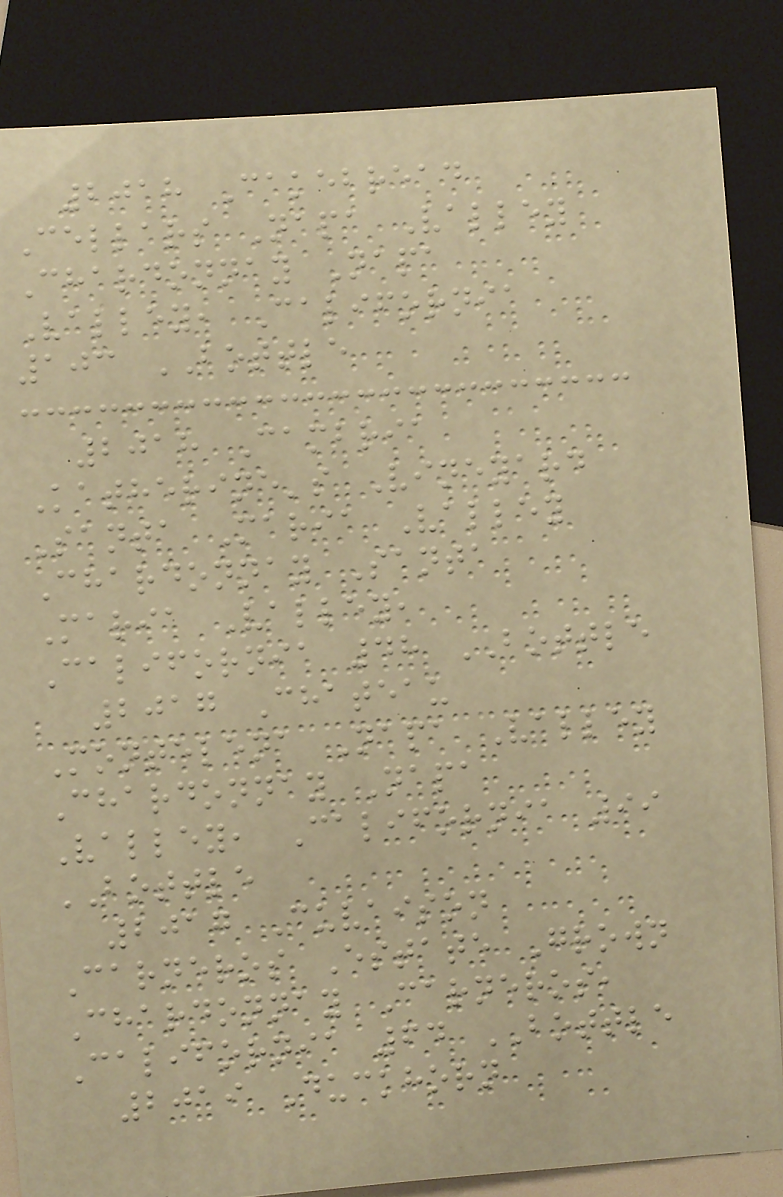2018 Cakebread
Cellars Napa Valley
Chardonnay Napa
Valley, California
103 BOTTLE
2018 Cambria
Katherine's Vineyard
Santa Maria Valley
Chardonnay Santa
Maria Valley,
California 48 BOTTLE
2017 Chateau
Montelena Napa Valley
Chardonnay Napa
Valley, California 99
BOTTLE
2017 Cuvaison
Carneros Estate Grown
Chardonnay Carneros,
California 64 BOTTLE
2019 Duckhorn
